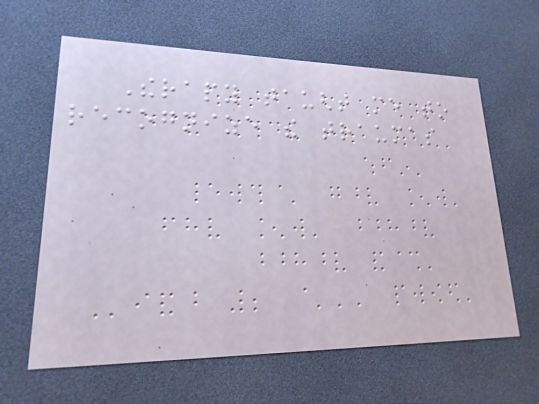Therapy taught me to
recognize the traumas
